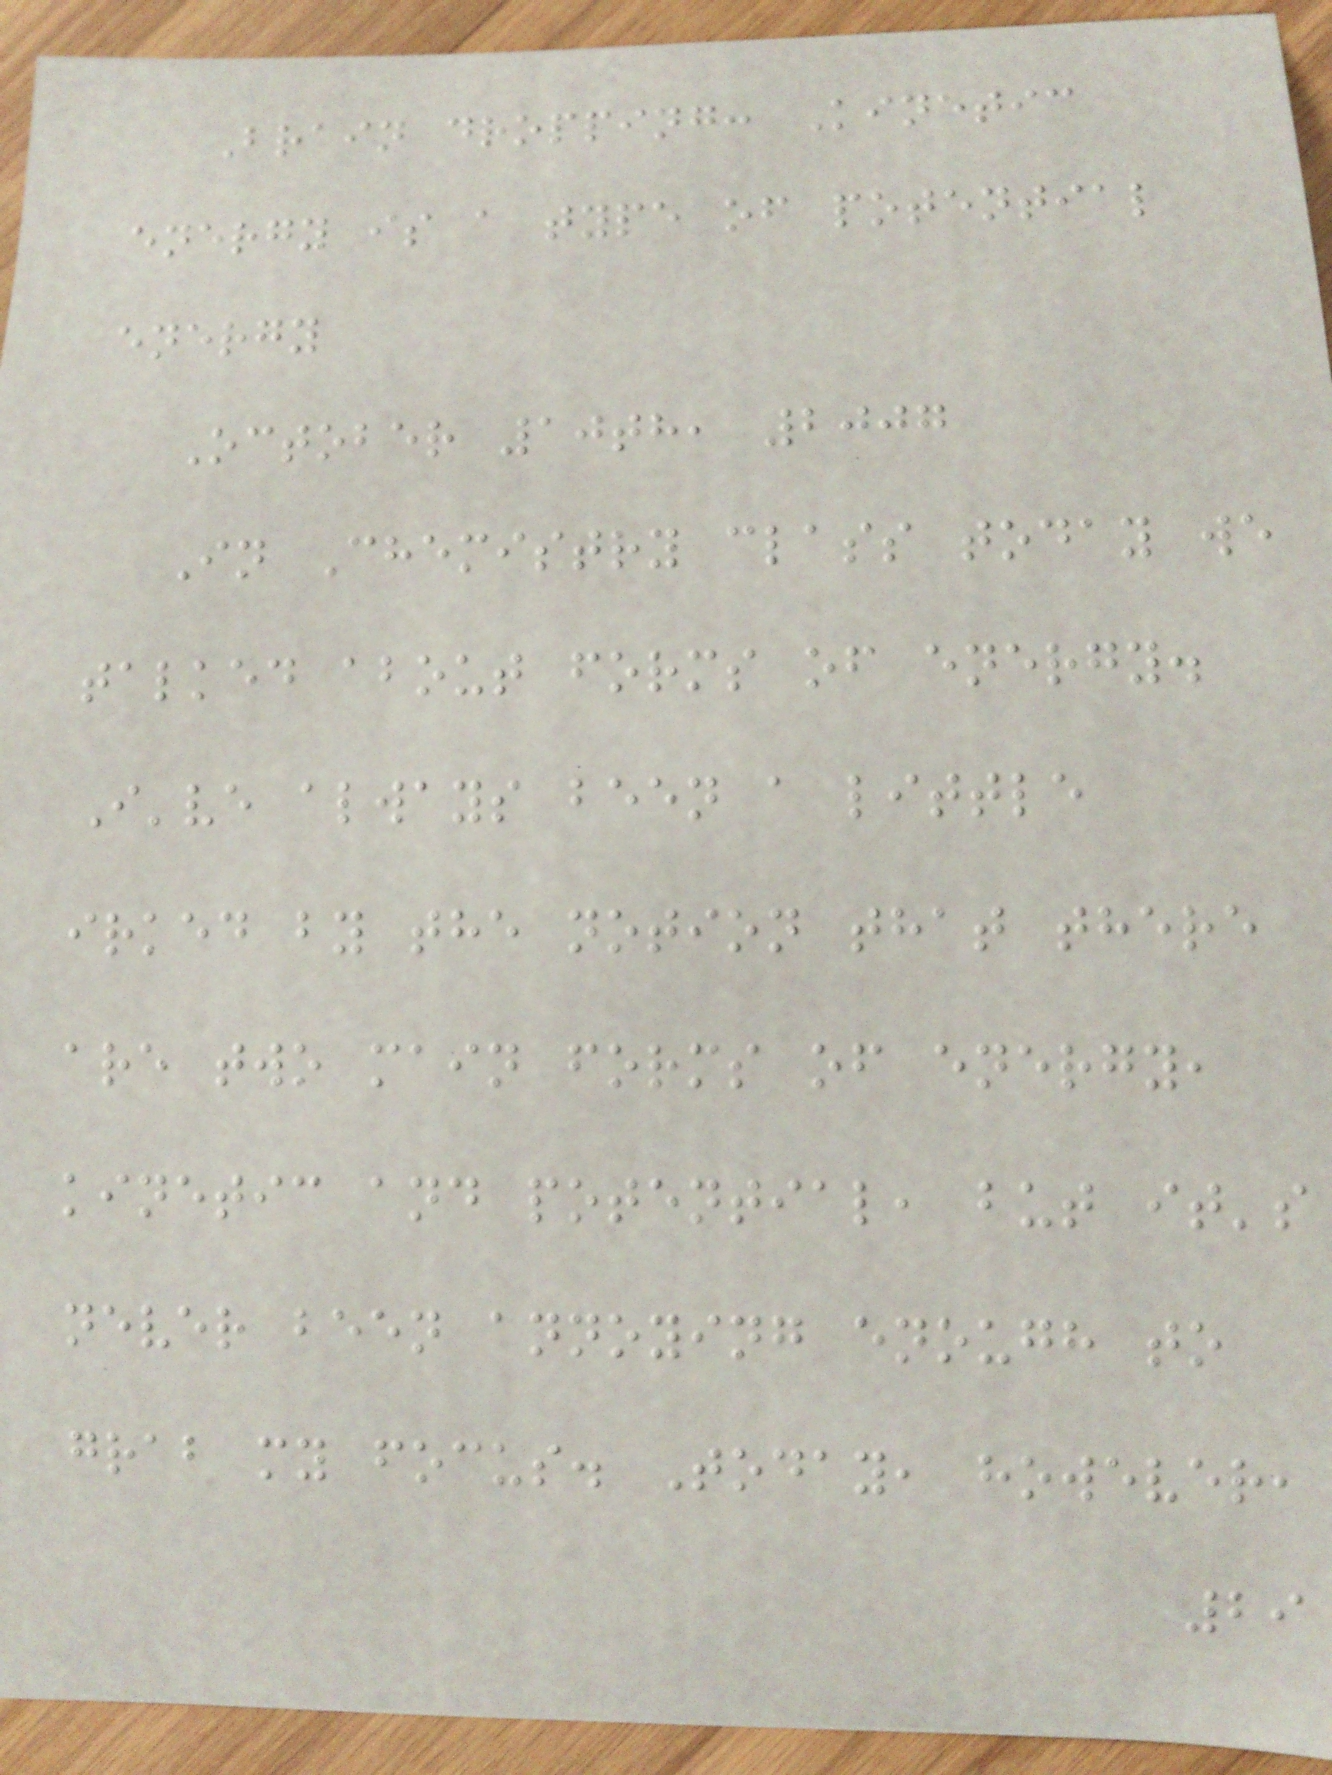Brain dropping: Kinetic
energy is a type of potential
energy
October 10th, 2007
In Chemistry class today we
talked about forms of energy.
I've always been a little
irked by the notion that there
are two main forms of energy,
kinetic and potential, but it's
never been annoying enough to
grab my focus. Today, however,
29
